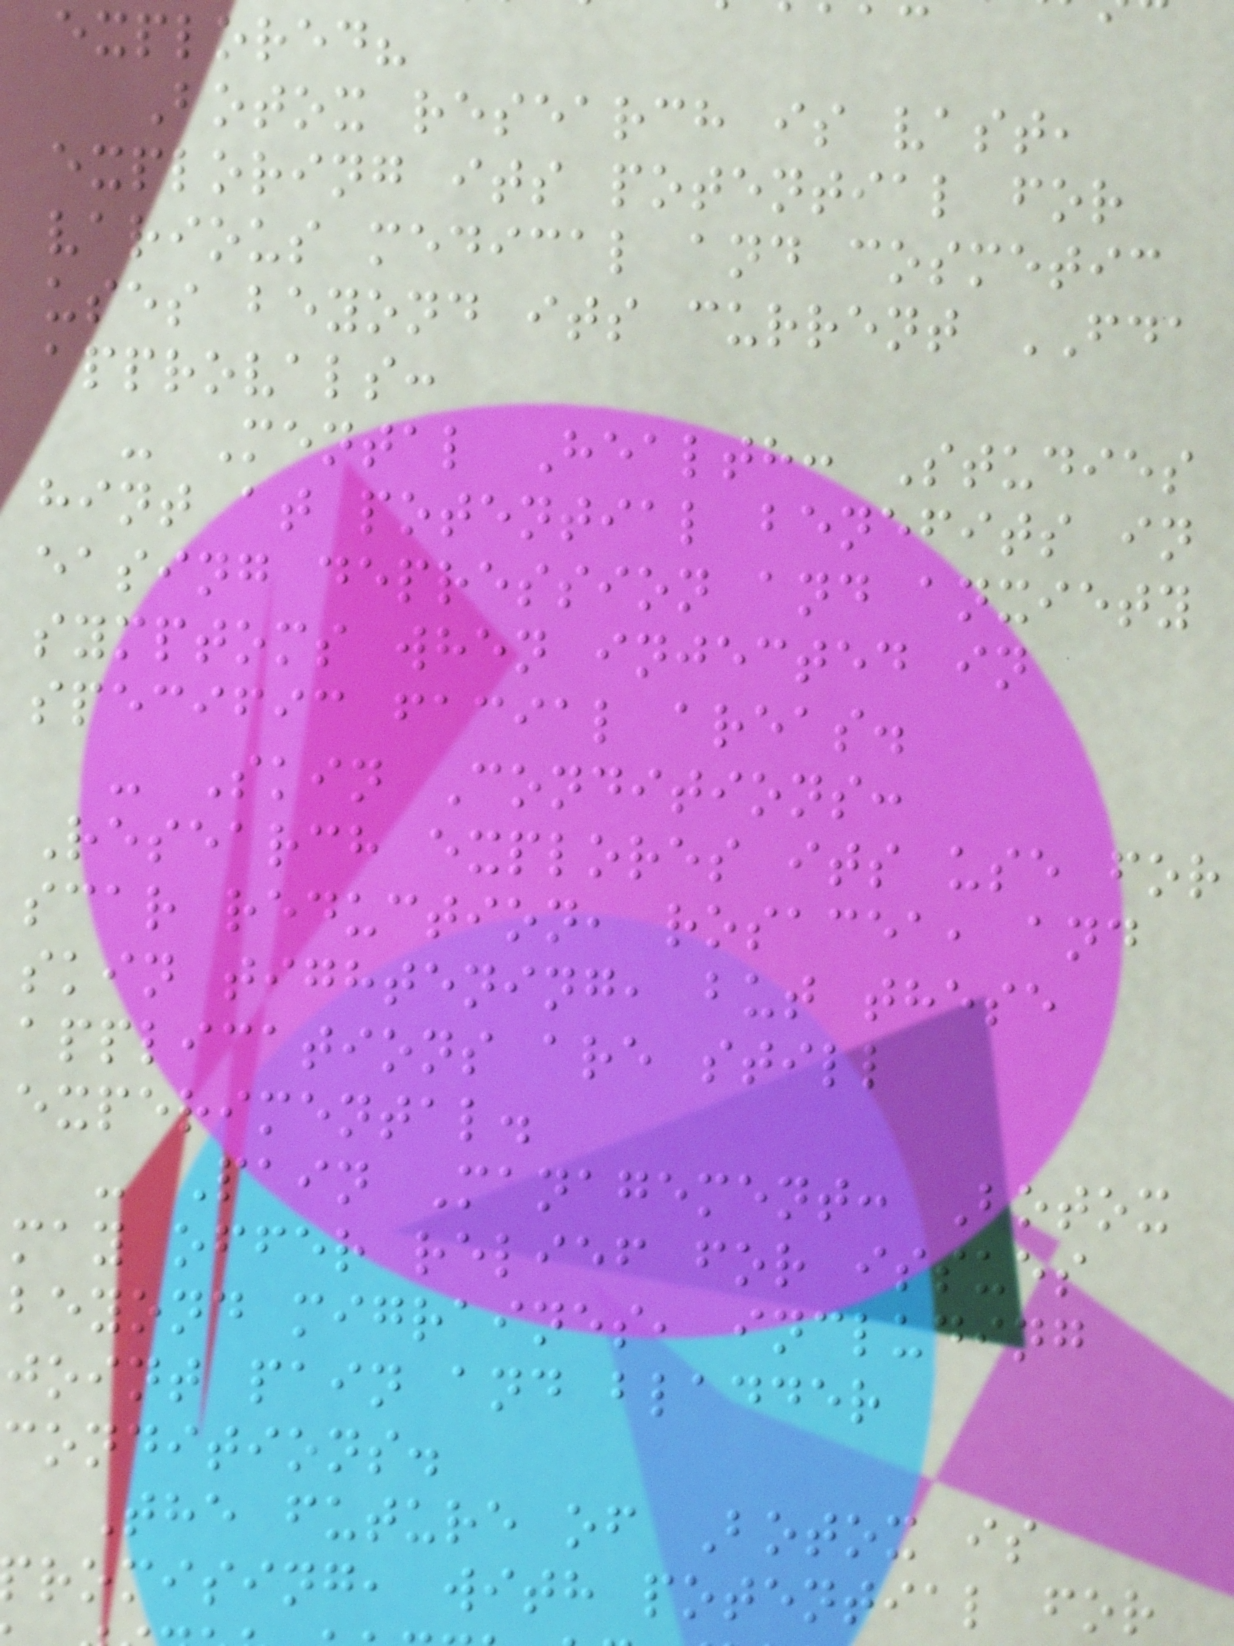explored?
Botox research is vast,
exploring its potential for
various medical and cosmetic
uses beyond its current FDA
approvals:
- Mental Health: Studies
hint at potential benefits in
easing depression and anxiety
symptoms when injected in
specific facial areas.
- Skin Conditions:
Research explores its use for
scar reduction, rosacea, and
skin tightening, but these
applications are still
experimental.
- Pain Management: Botox
may offer relief for issues
beyond migraines, including
joint pain and bladder
conditions.
The future of Botox is
romising, with potential for
